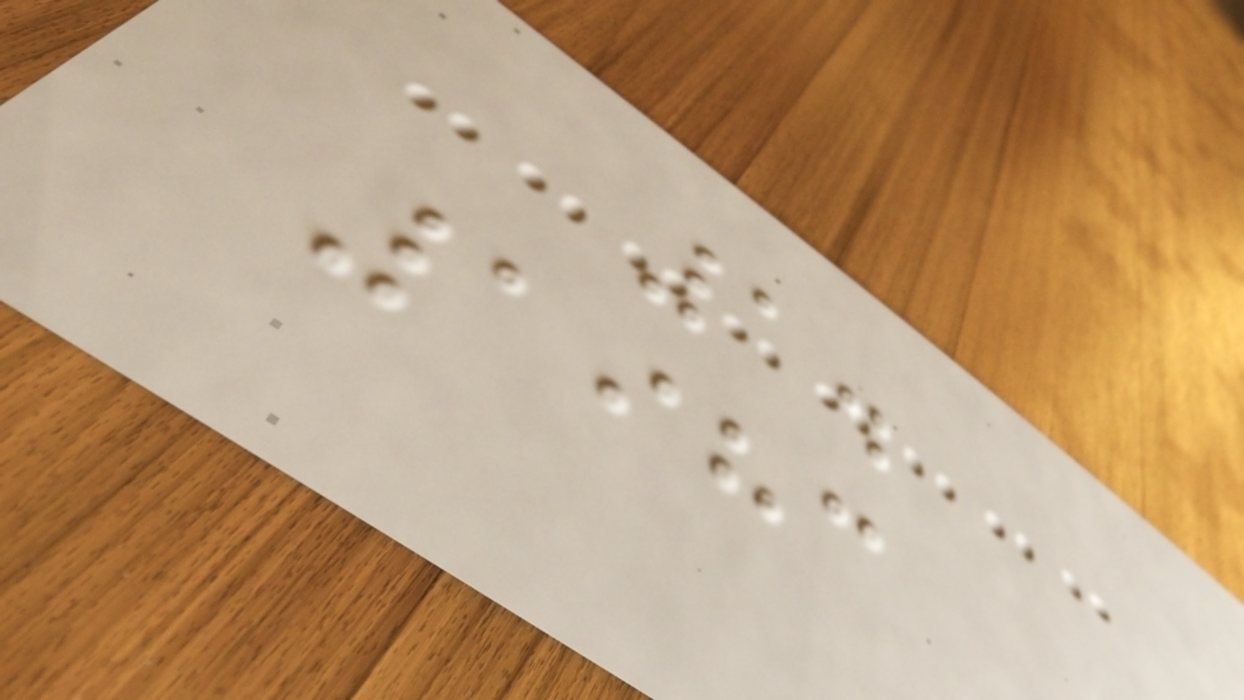1.
1983
